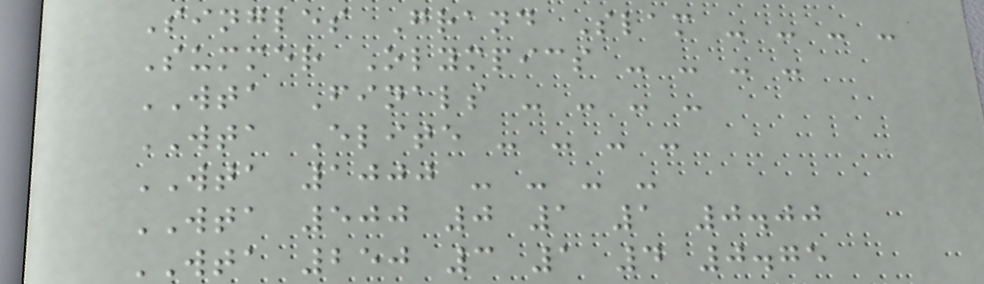Singles Grand Slam - - - -
Summer Olympics - - - -
WTA Finals - - - -
WTA Elite - - - -
WTA 1000 - - - -
WTA 500 0 1 1 0.00
WTA 250 3 1 4 0.75
